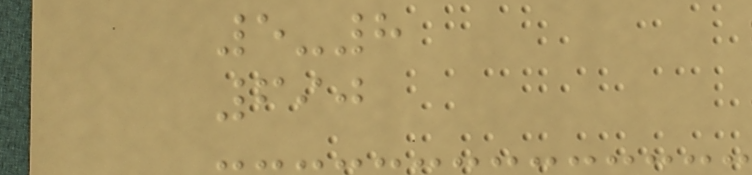5-8
690
